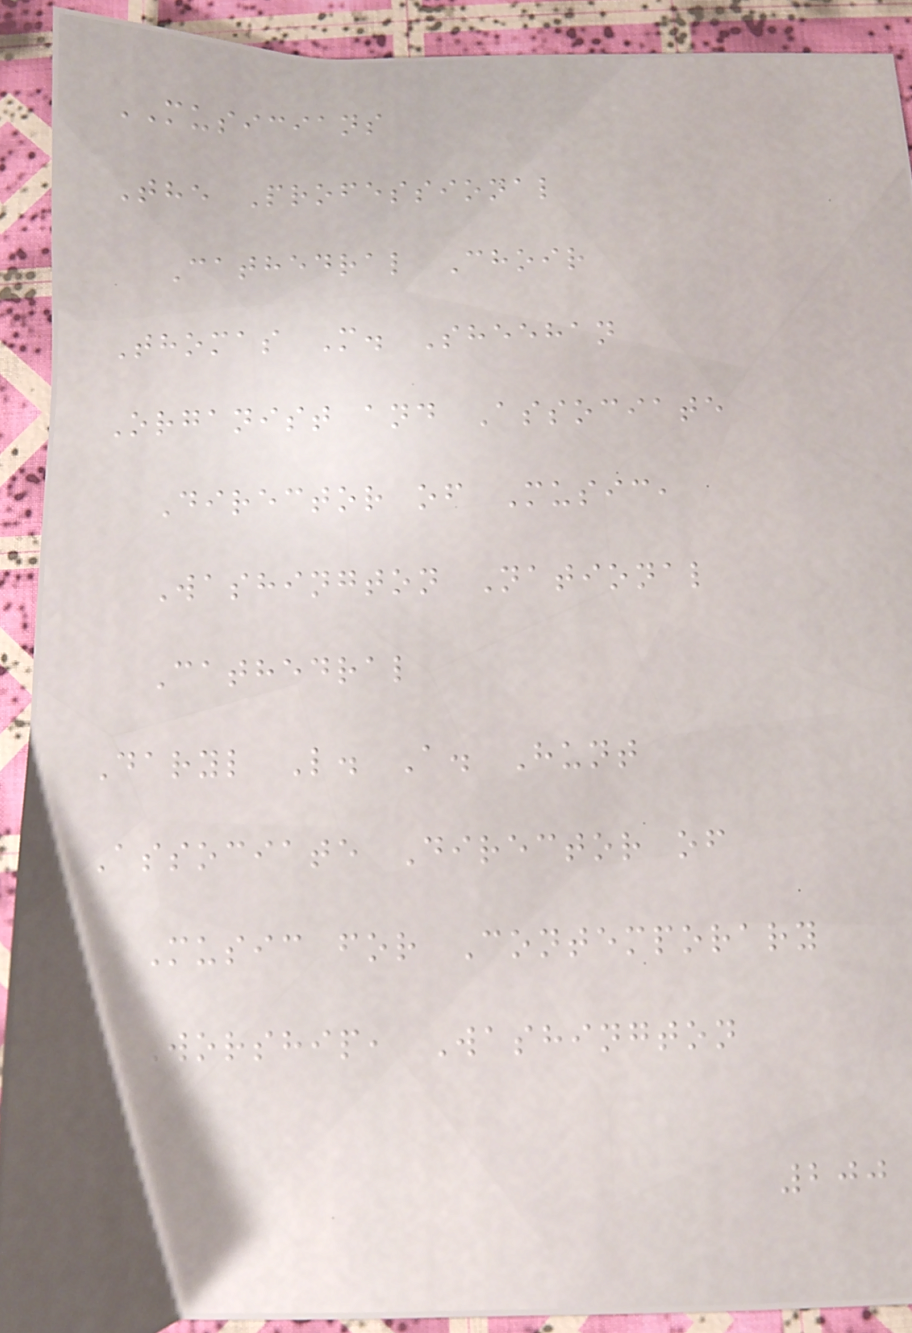MUSICIANS
The Professional
Cathedral Choir
Thomas M. Sheehan
Organist and Associate
Director of Music,
Washington National
Cathedral
Daryl L. A. Hunt
Associate Director of
Music for Contemporary
Worship, Washington
200
